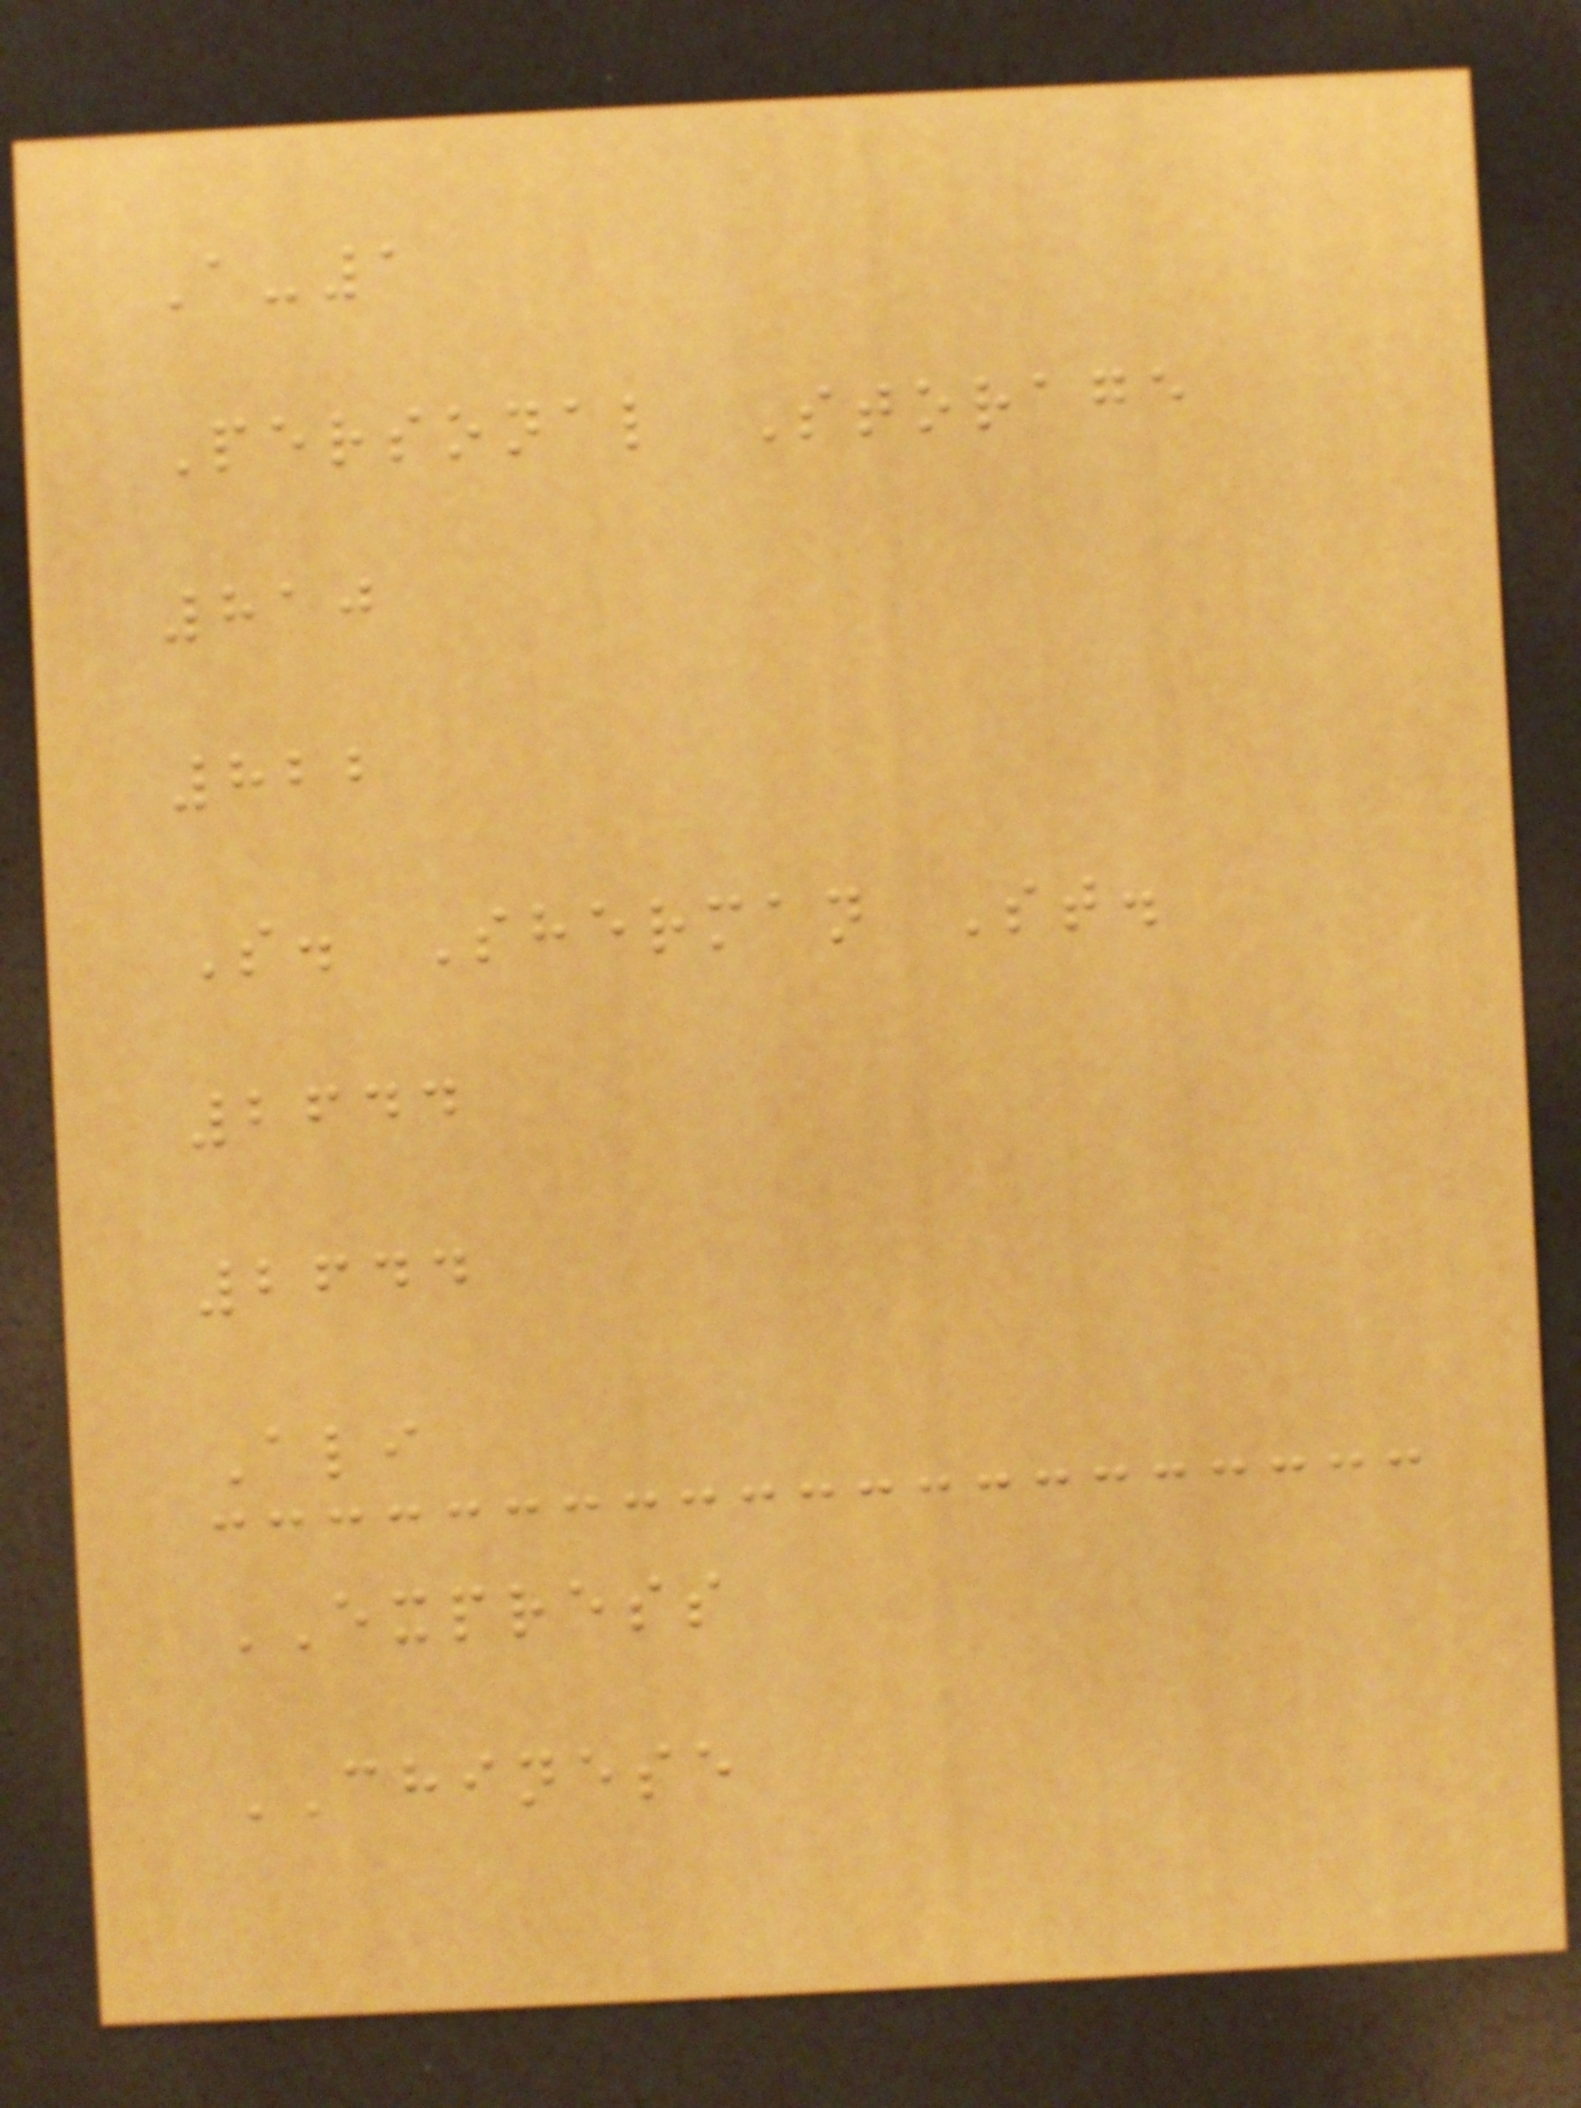A-1
Personal Storage
810
822
S. Sherman St.
2644
2644
Ali
EXPRESS
CHINESE
